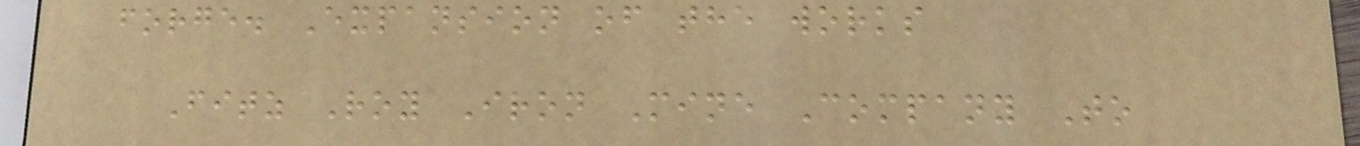forge. Expansion of the works
Fitz Roy Iron Mine Company To
